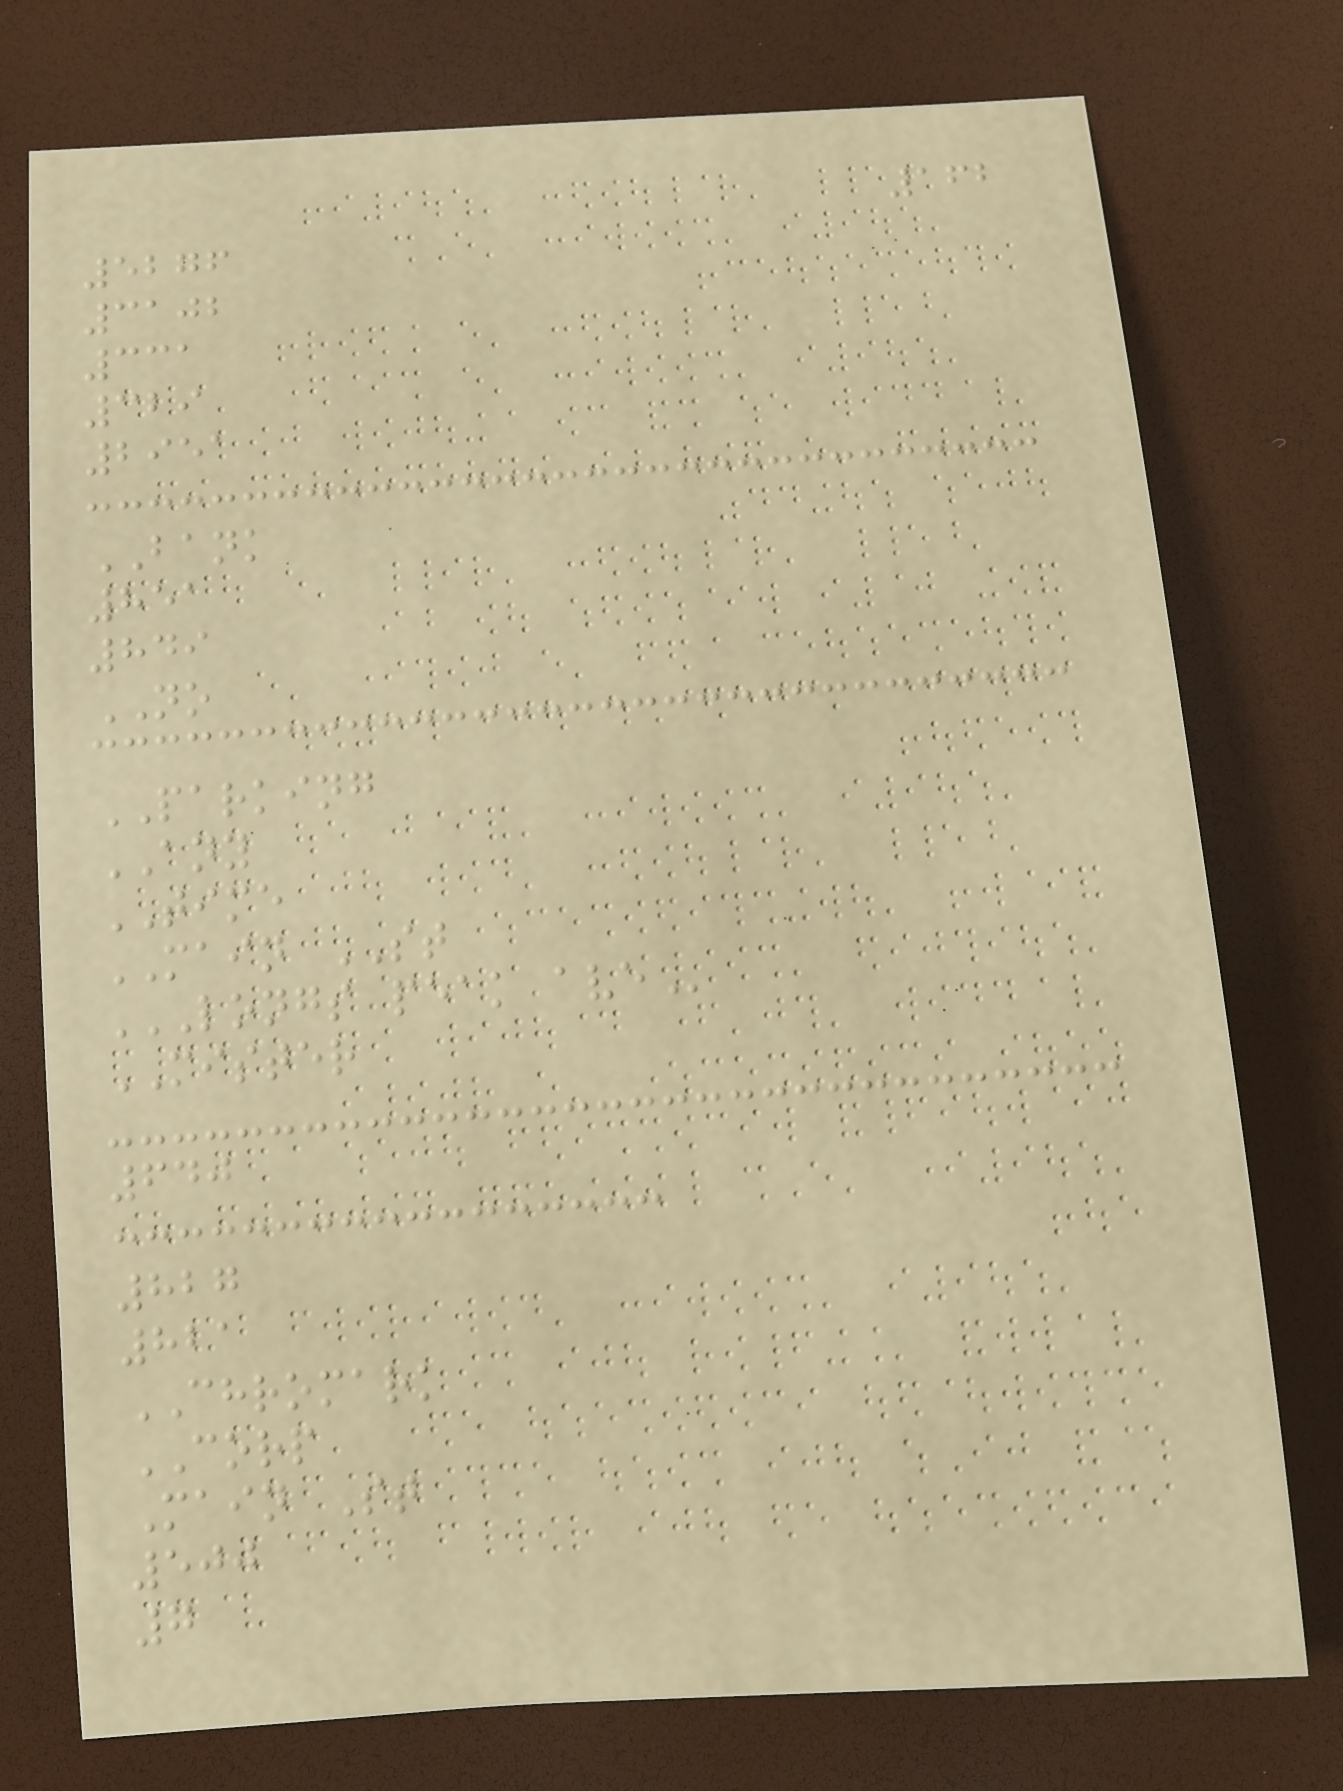162
5276
3102
331
329
2951
BANK
851
849
NO
PARKING
ANY
TIME
MAIN ST
LONGS PEAK AVE
MISTER
640
827
821
CHROMARK
CORP
Main St
500
7
